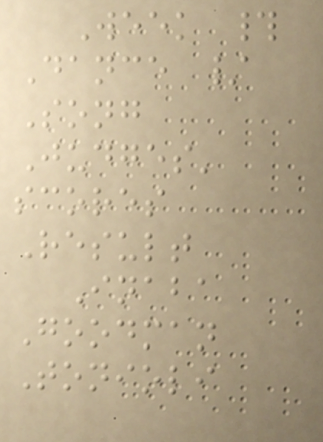Week #
Dance /
Song
Judges'
scores
Result
Inaba
Goodman
Tonioli
